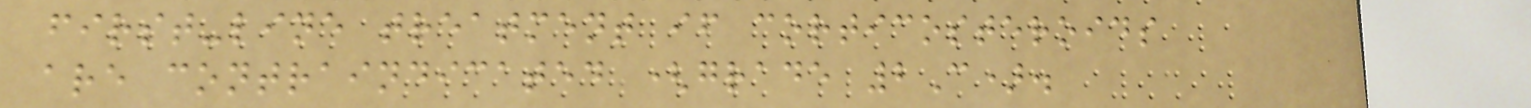first-line treatment if corticosteroids
are contraindicated (grade 2C).
